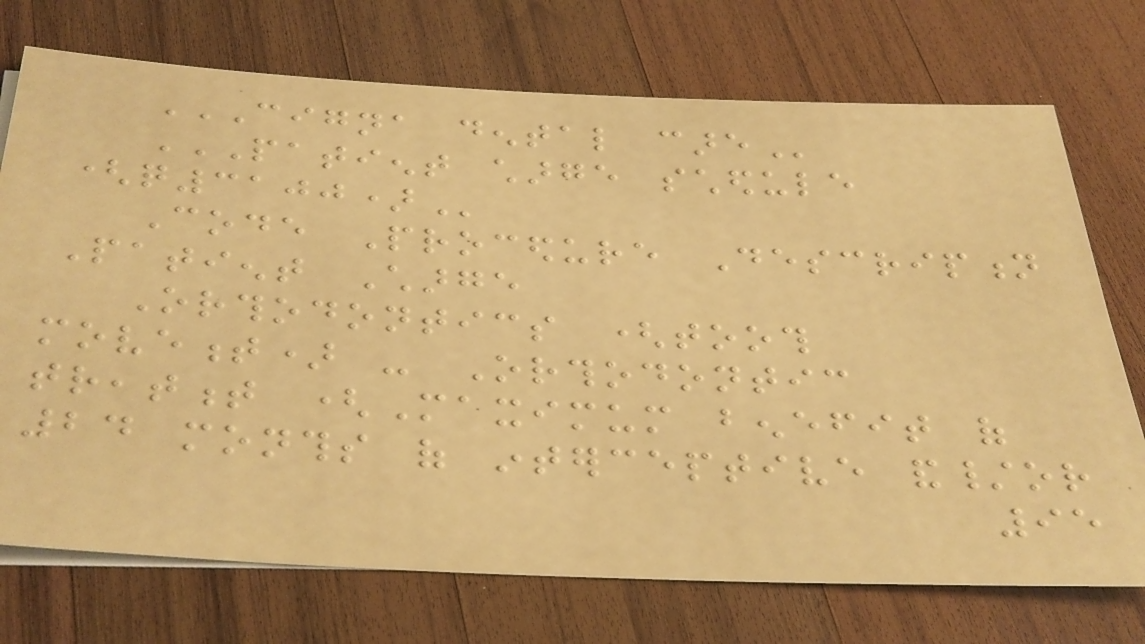CIGNA DENTAL CARE
PATIENT CHARGE SCHEDULE
(Q3100)
Code Procedure Description
Patient Charge
Orthodontics (tooth
movement) - Orthodontic
treatment (Maximum benefit of
24 months of interceptive and/or
95
